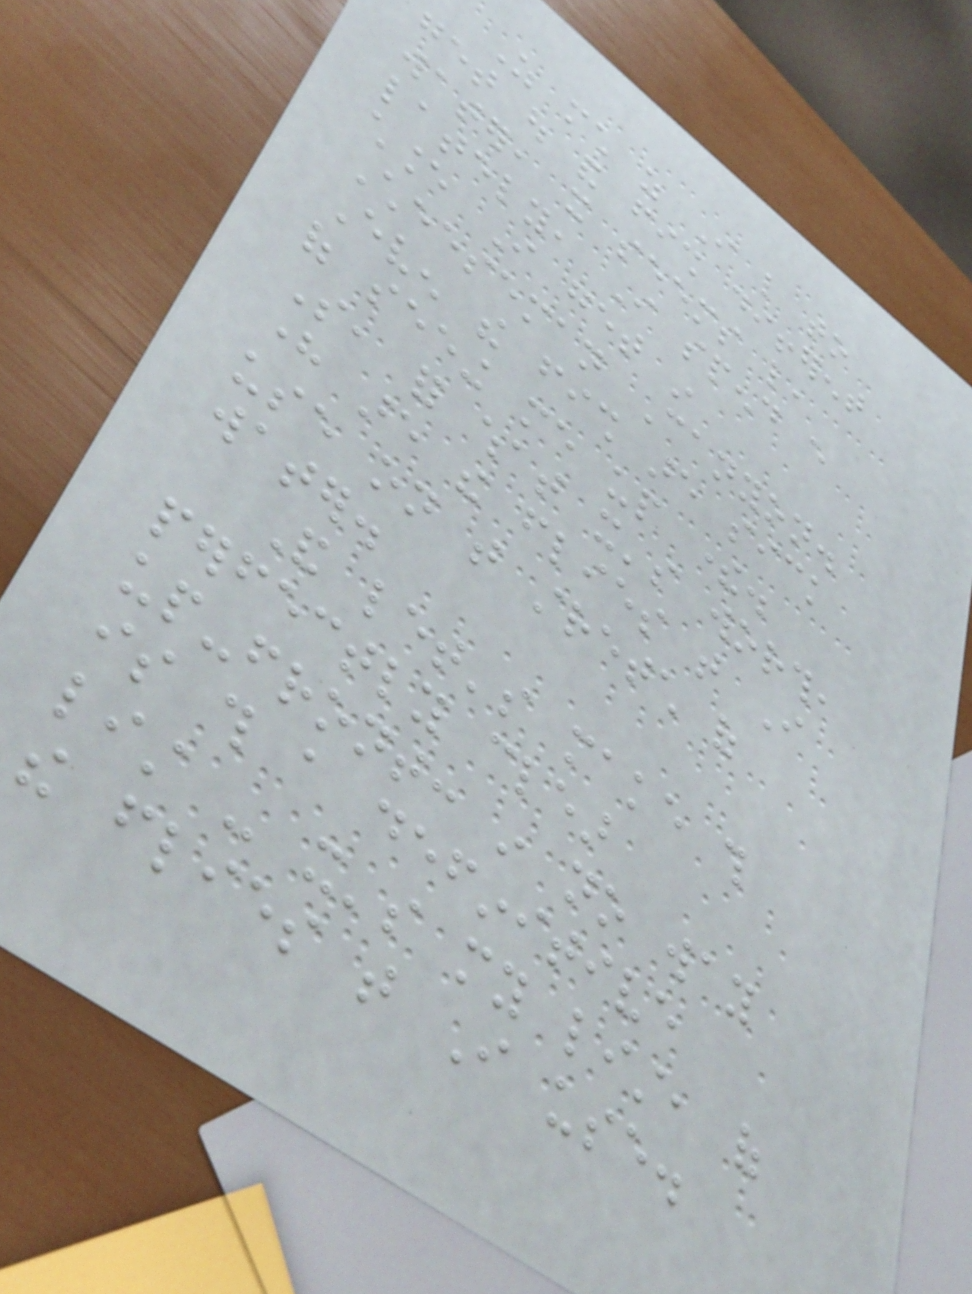As much as I like to
get out and fish different
water, it seems like,
lately, I spend every
chance I get in
Cheeseman Canyon.
Even the fish are sick
of seeing me up there.
So, for what it's worth,
here are the flies that I
use on that stretch of
water.
And let's make this
perfectly clear
up-front: in no way
is this a definitive
list - it's my list, of
the flies that I use.
